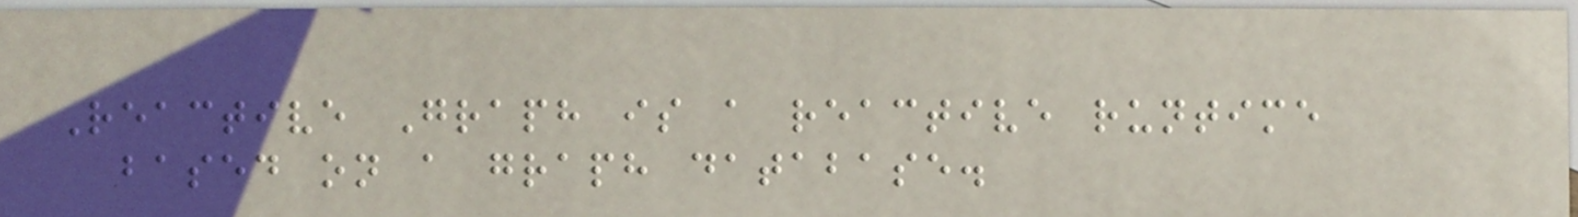Reactive Graph is a reactive runtime
based on a graph database.
